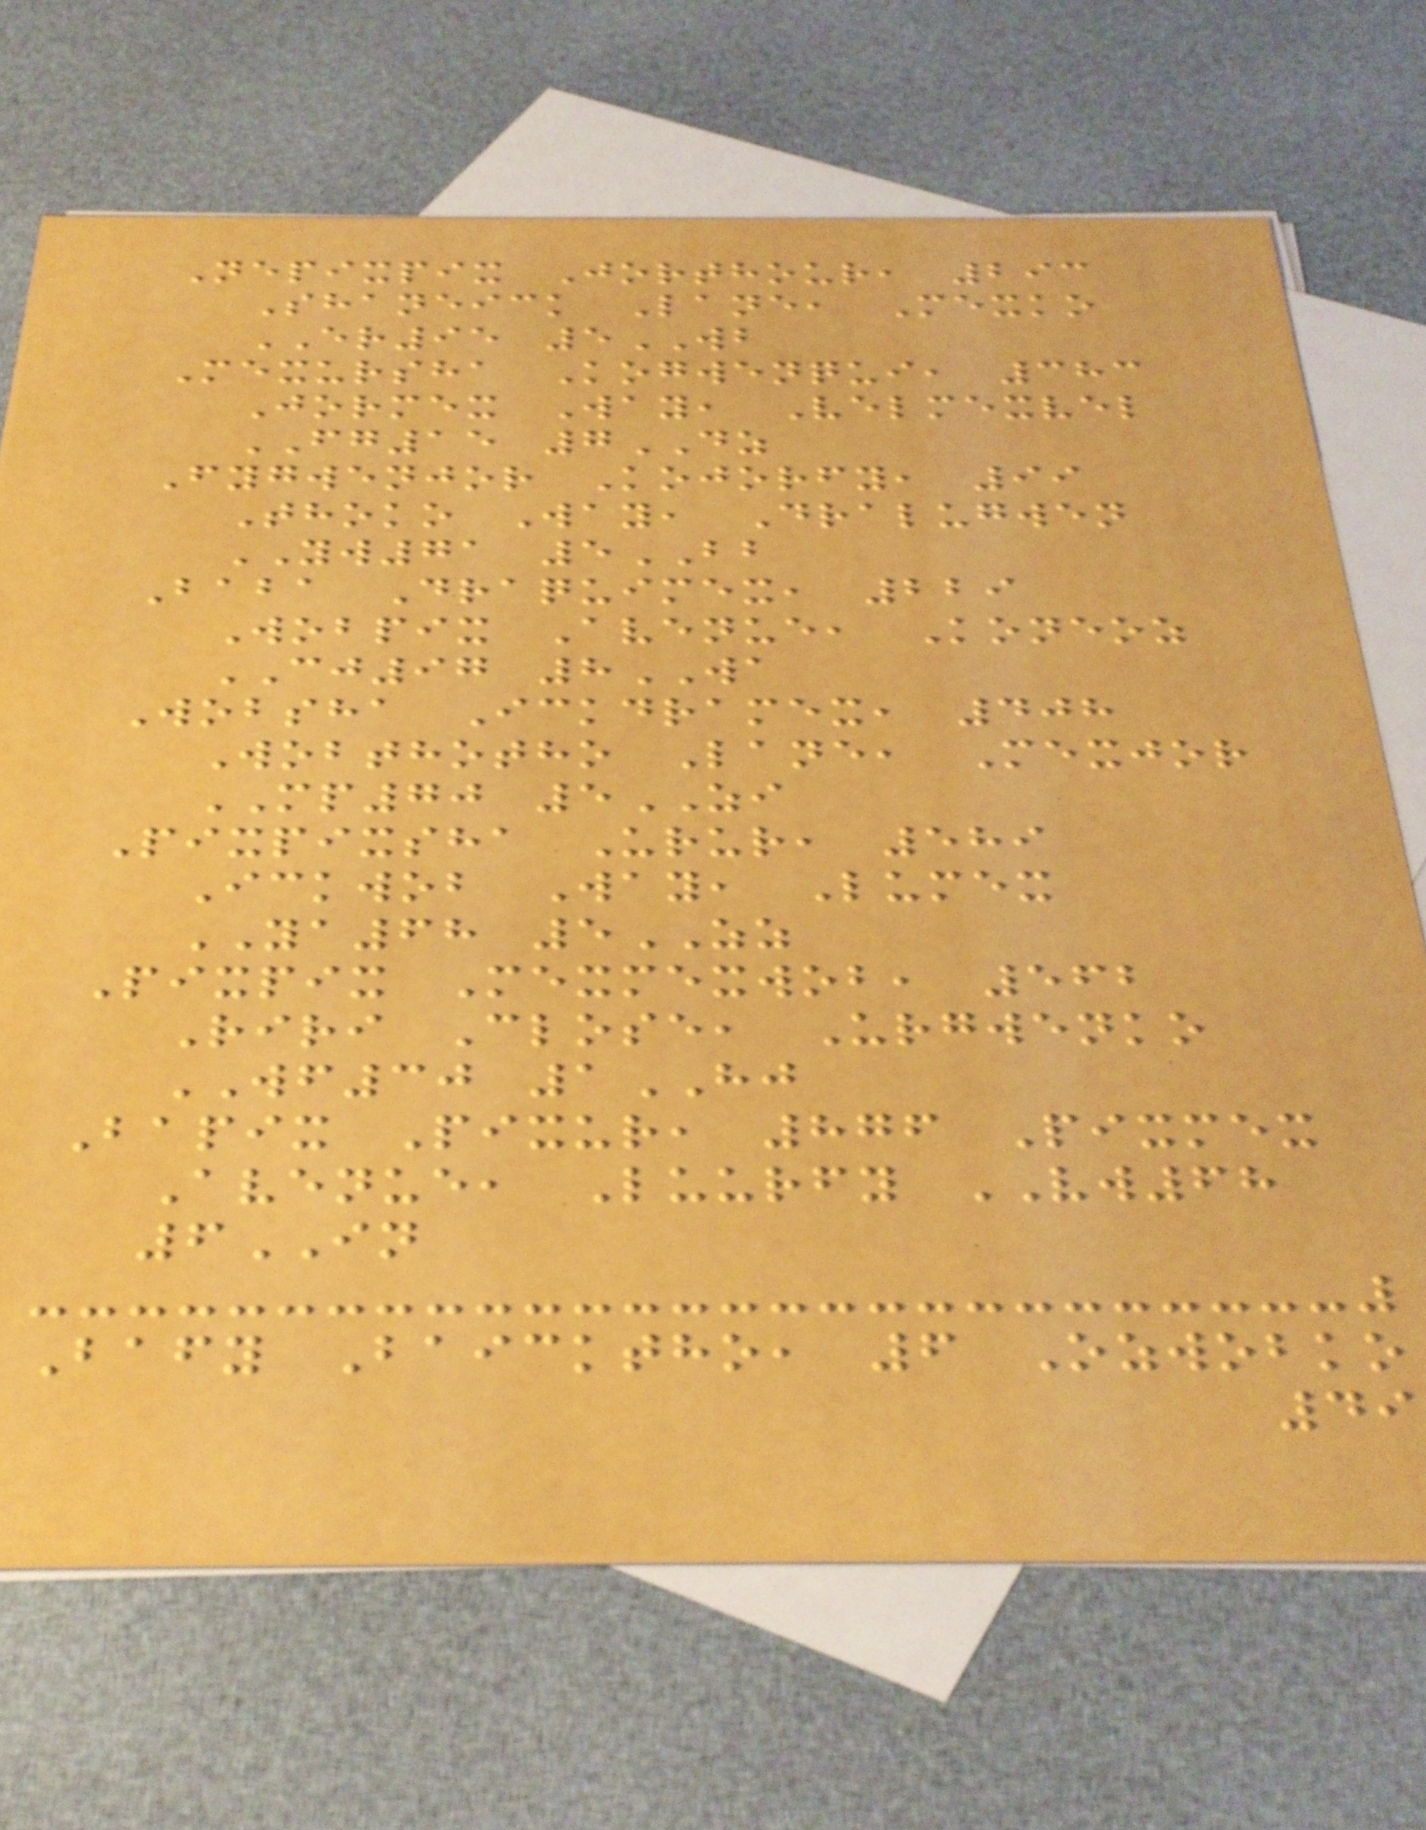Nepixpix Jorthour, 293
Shaneick Lane, Mexko
ER95 5WB
Mexursha Kogwenqui, 383
Jormex Way, Velmexvel
FG15 7DZ
Fygwenjor Kojorfy, 99
Thoko Way, Dralugwen
YW71 5BB
Baba Draquimex, 229
Wobpix Avenue, Koneoz
CJ97 8WA
Wobsha Ickdramex, 408
Wobthotho Lane, Mexjor
MP70 5ZI
Pixpixsha Urur, 589
Ickwob Way, Lumex
YA68 5ZZ
Pixpix Mexmexwob, 562
Riri Close, Urgwenko
WF30 1HJ
Bapix Pixur, 876 Pixmex
Avenue, Luurfy VW68
6IN
Bafy Baicktho, 6 Ozwobko
49
